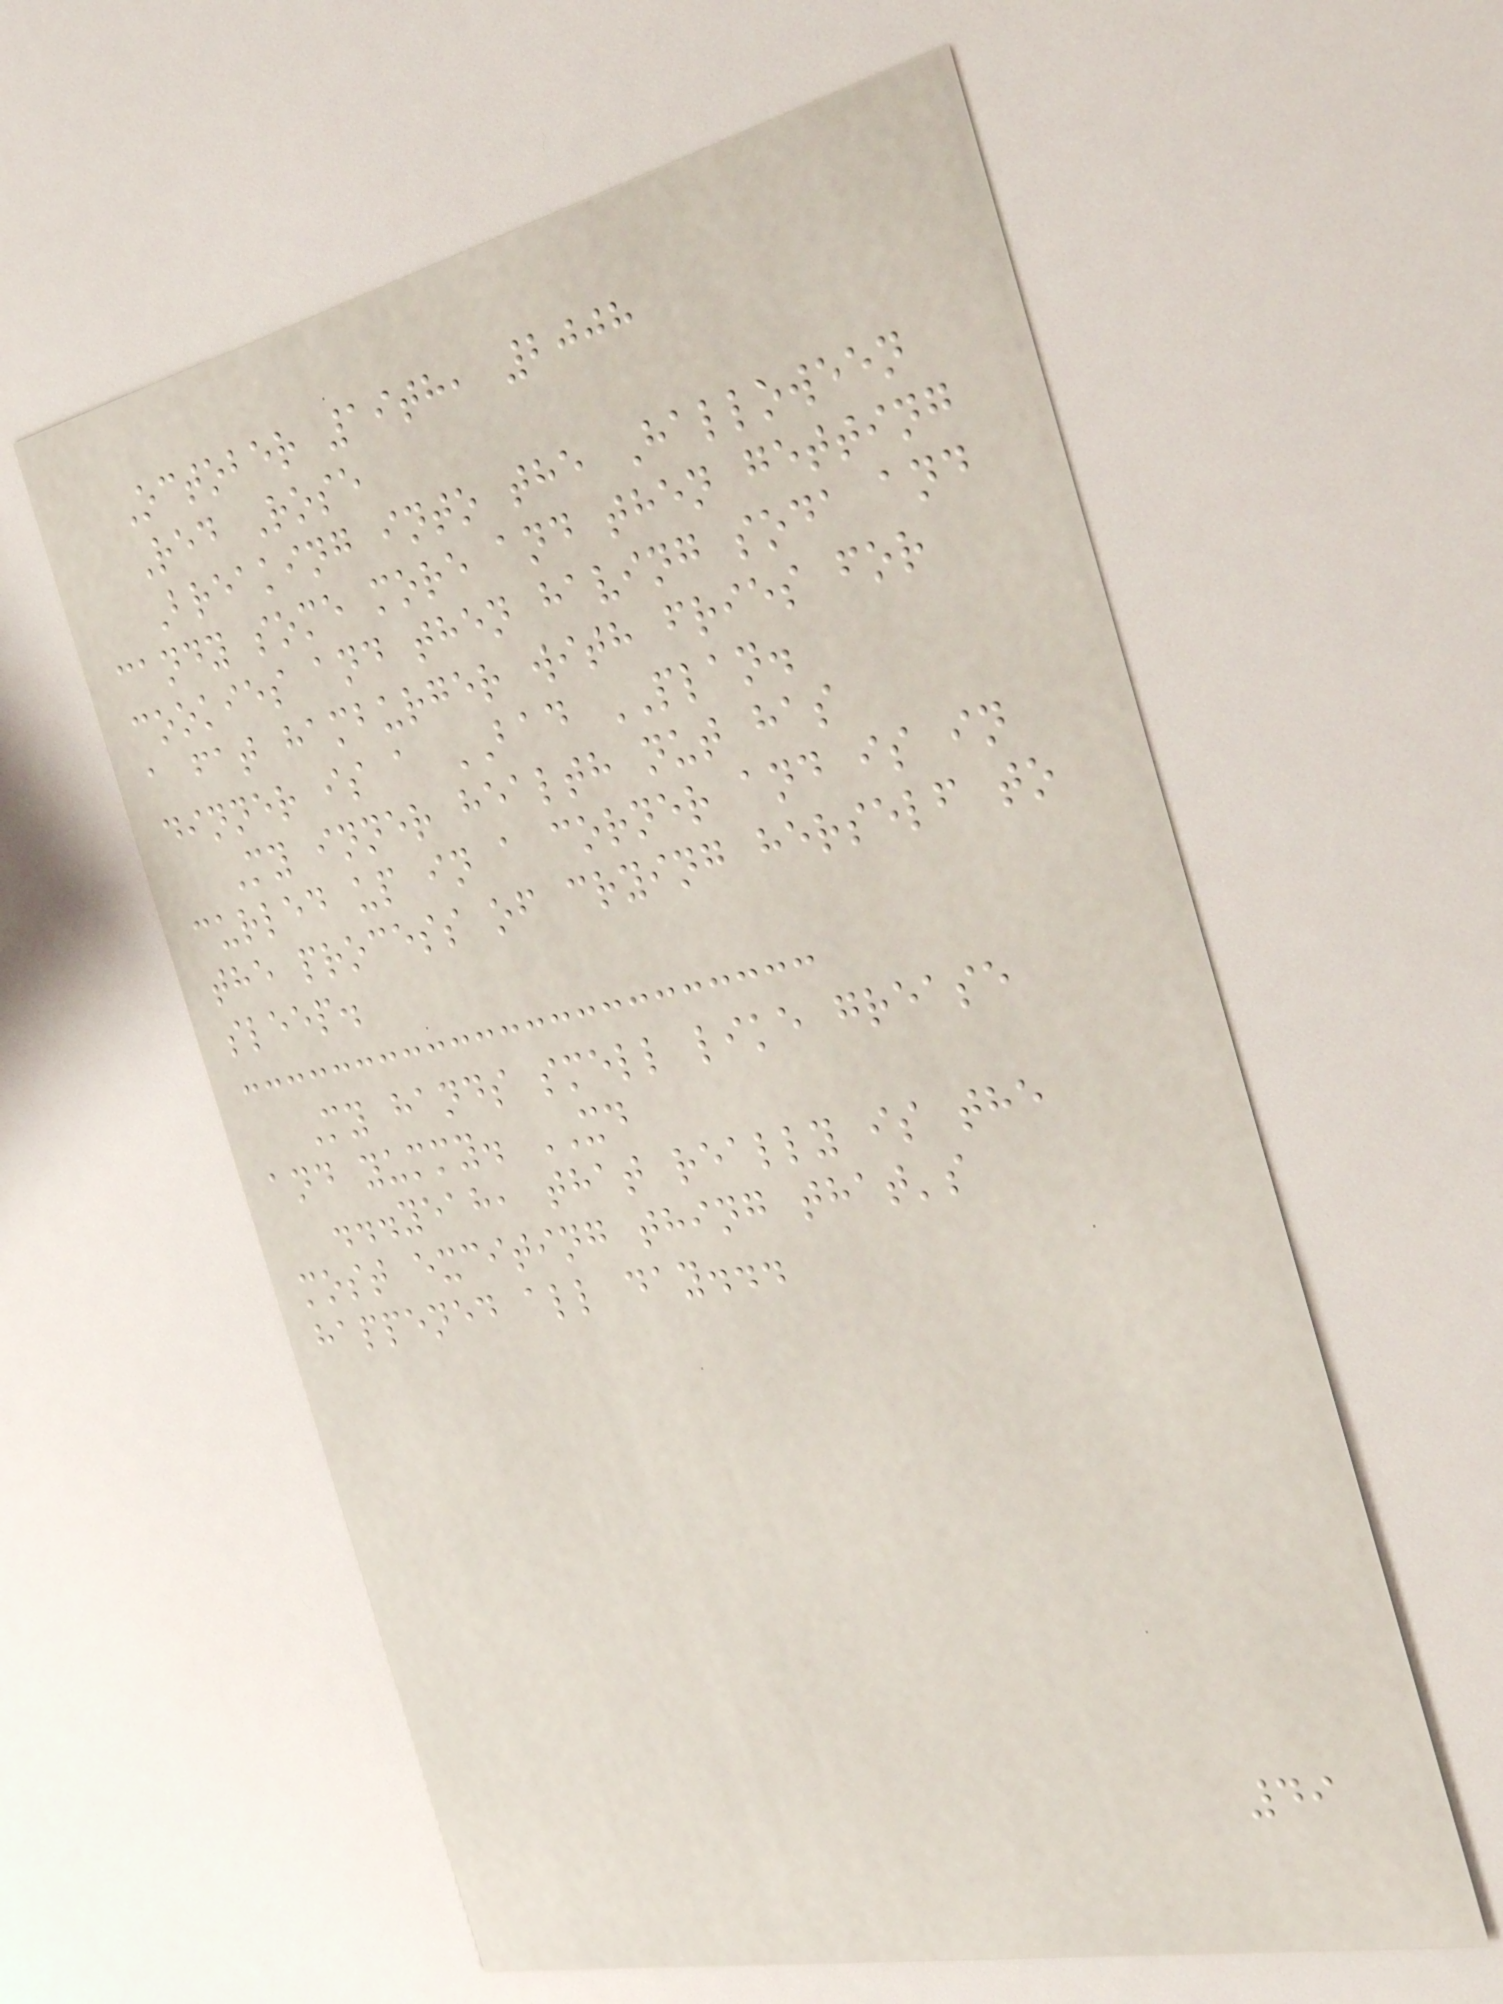October 19th, 2008
Red Rose
Breaking into the Halloween
candy some more and then getting
cookies and then having soda and
a fat hamburger with fries for
dinner is a BAD PLAN.
My inner health nut has
curled up in a corner and is in
the process of crying herself to
sleep.
My hands smell like grease
and yummy. XD
...yeah, that really is the
most exciting thing that's
happened all day...
49
